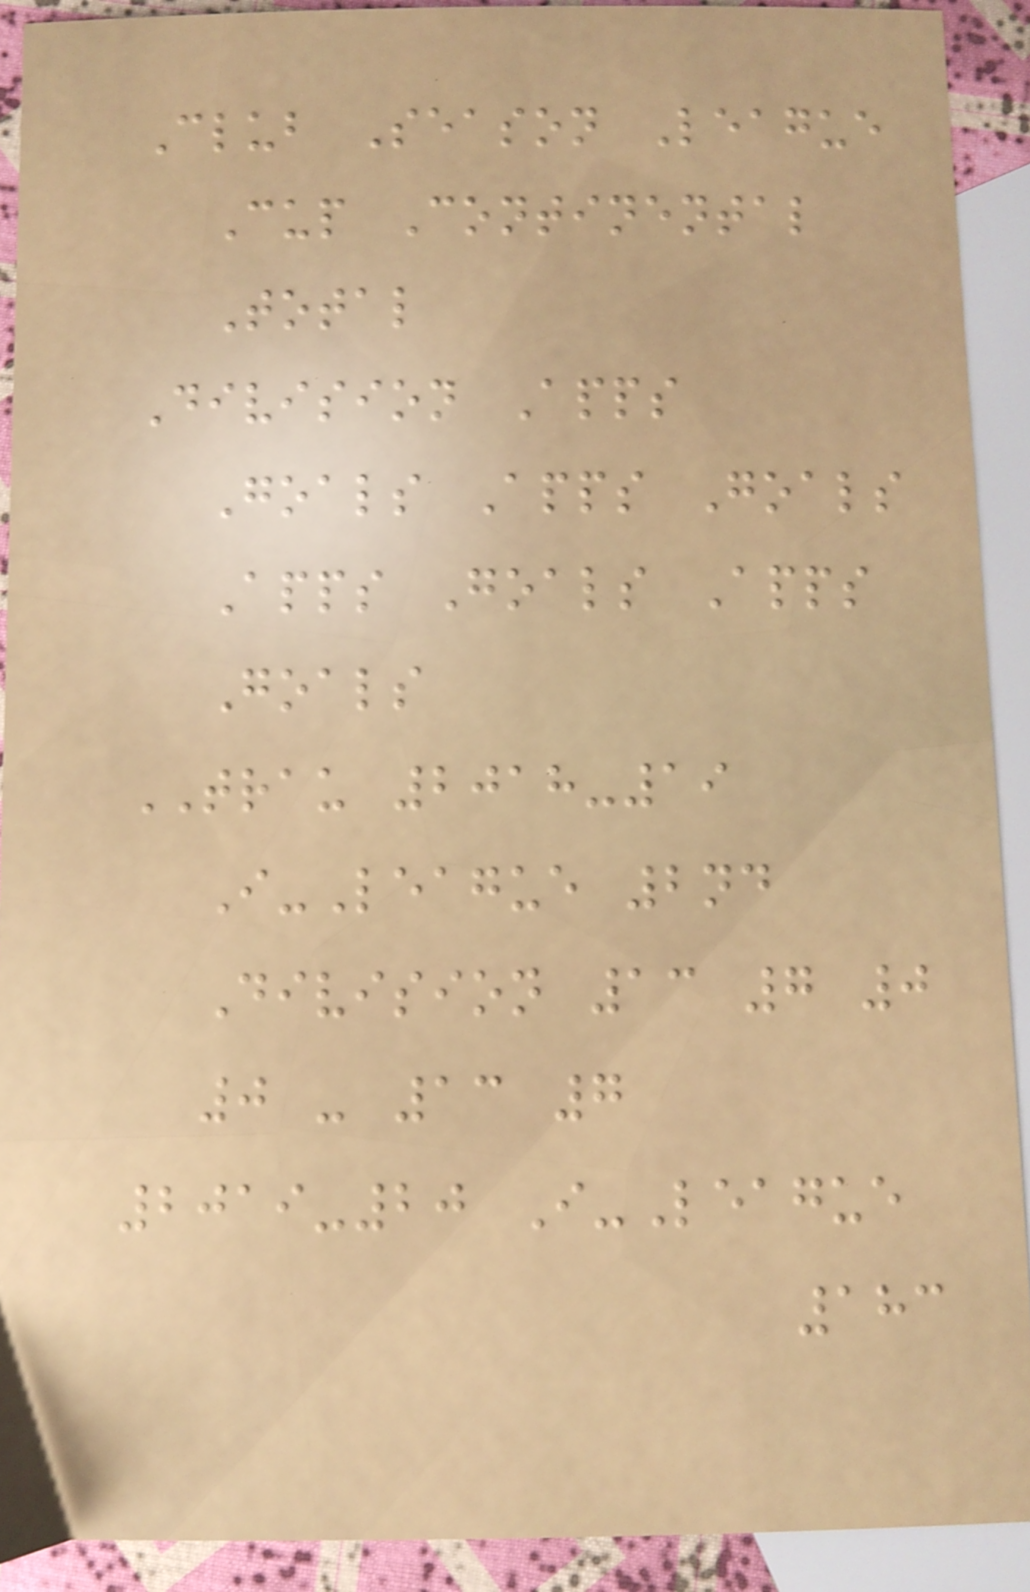Club Season League
Cup Continental
Total
Division Apps
Goals Apps Goals
Apps Goals Apps
Goals
TRAU 2018-19
I-League 2nd
Division 13 7 0
0 - 13 7
2019-20 I-League
183
